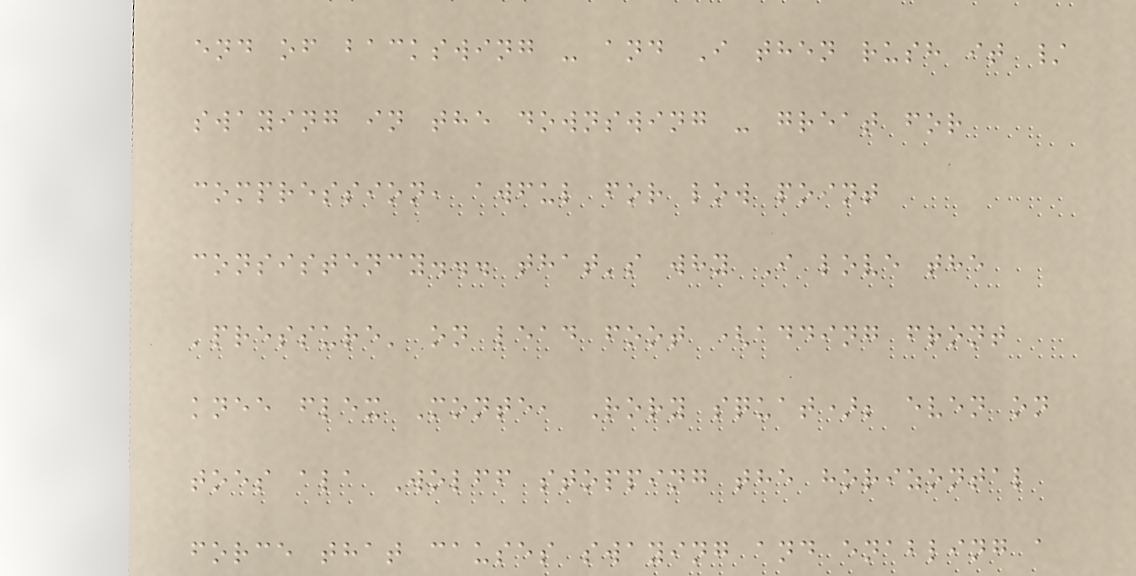end of backswing - and I then rush it /
swaying in the downswing - great for
compression, awful for low point
consistency... that's why I love the
'pressure' on lead foot (adding front
knee flex Monte, Rory squat); even on
toes ala Wolff stopping the horizontal
force that causes swaying and enabling a
